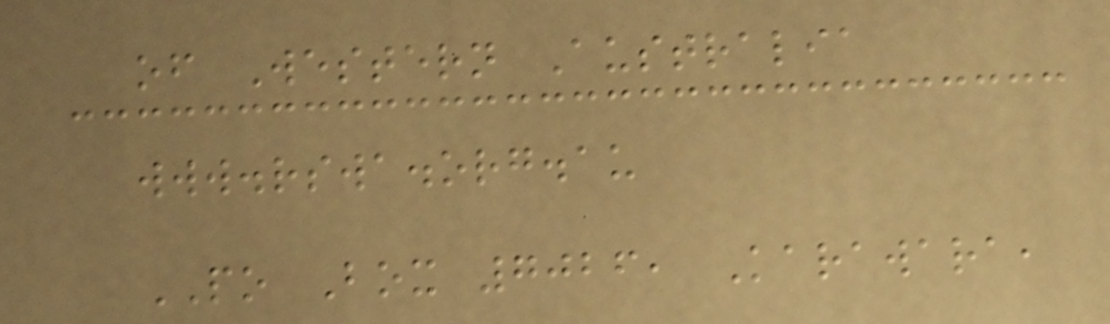of Western Australia
www.rswa.org.au
PO Box 7026, Karawara,
